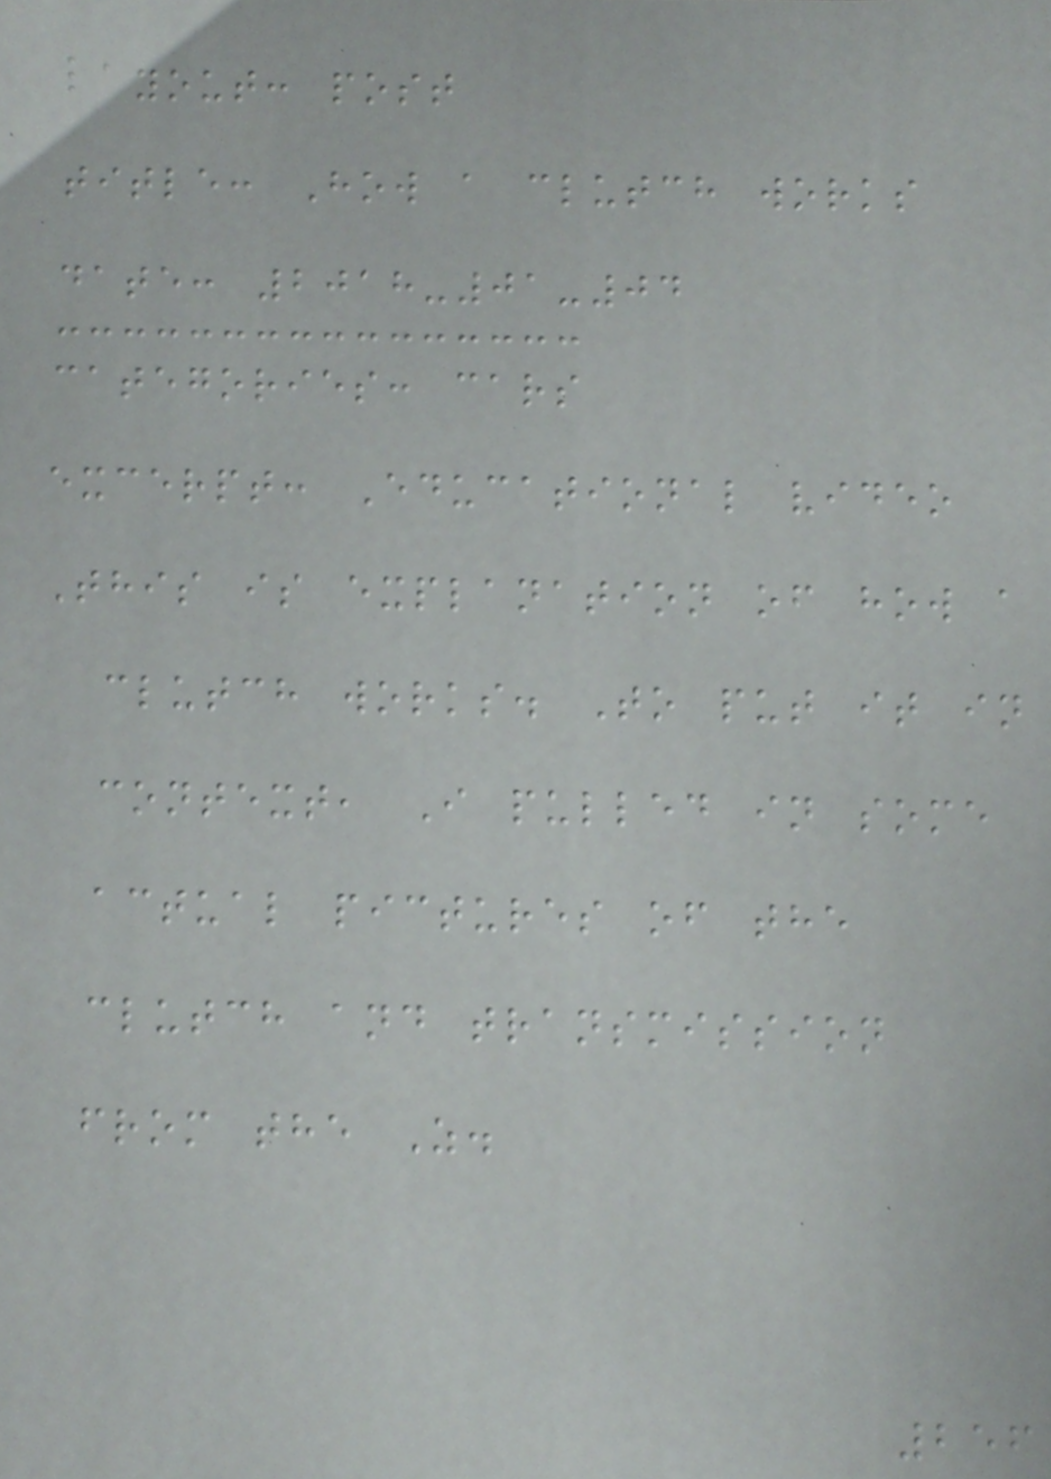layout: post
title: How a clutch works
date: 2018-01-04
categories: cars
excerpt: Educational video
This is explanation of how a
clutch works. To put it in
context, I pulled in some
actual pictures of the
clutch and transmission
from the Z.
256
